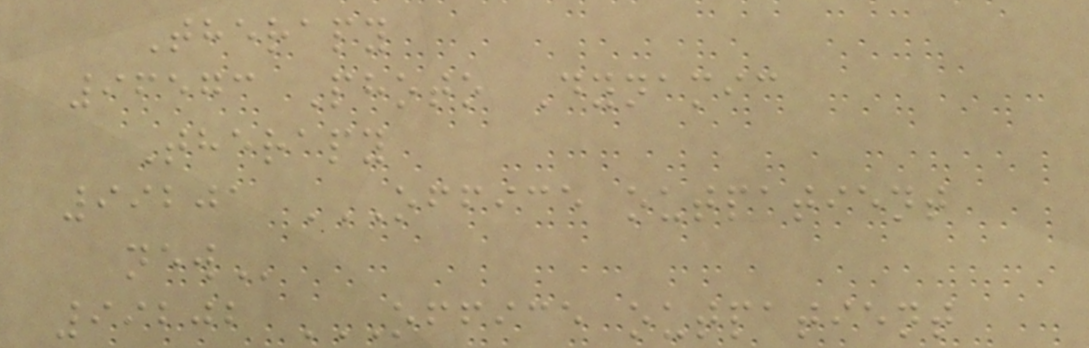Therapy
96573 Photo Dynamic
Therapy
99201 OFFICE OUTPATIENT
NEW
99202 OFFICE OUTPATIENT
